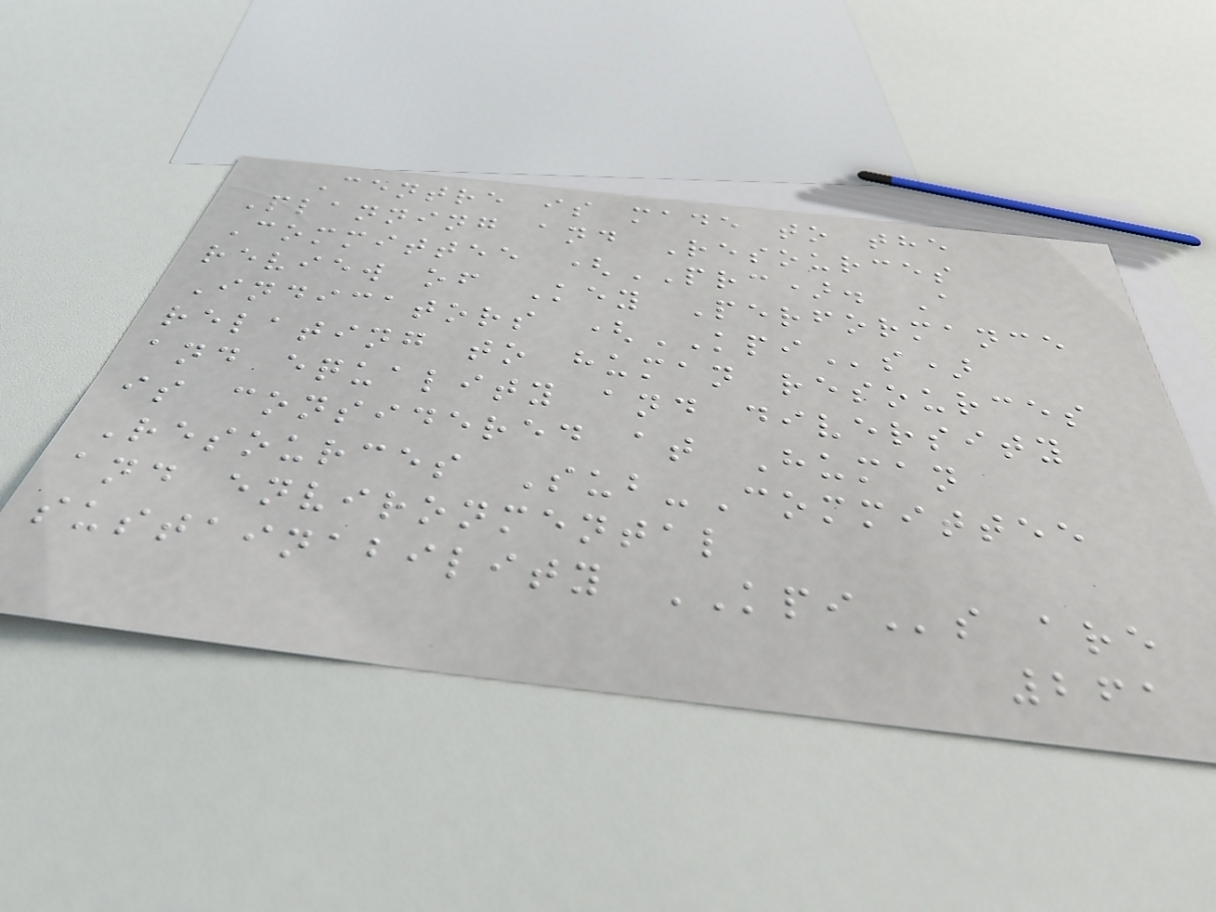Centre is made to the
Planning and Resources
Committee (PRC). A
review of Key Performance
Indicators (KPIs)
relating to human resources
and equality and diversity
is considered at Human
Resources Sub-Committee
and environmental
sustainability KPIs are
261
